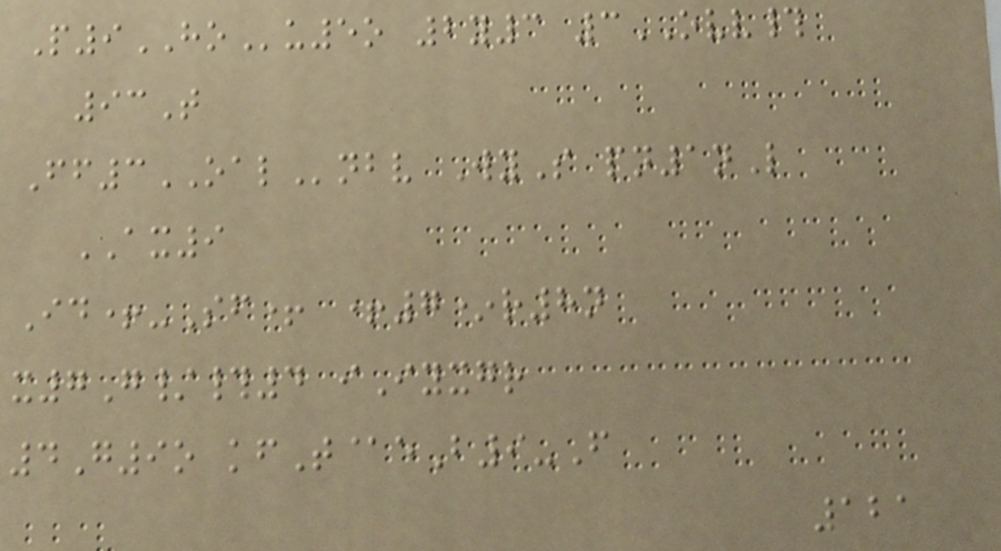P9HOu5o 2y3 3OVV#
93T
Ff3OALnbv WyS pn1nL
AX9
Id+-Sf+ +7*r8n
x7G/#4 iIyxgr
4G9o kfT@eB9-F
121
